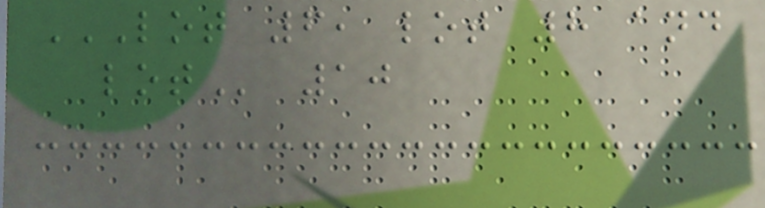LOT 6, LOT 8 AND
LOT 10
